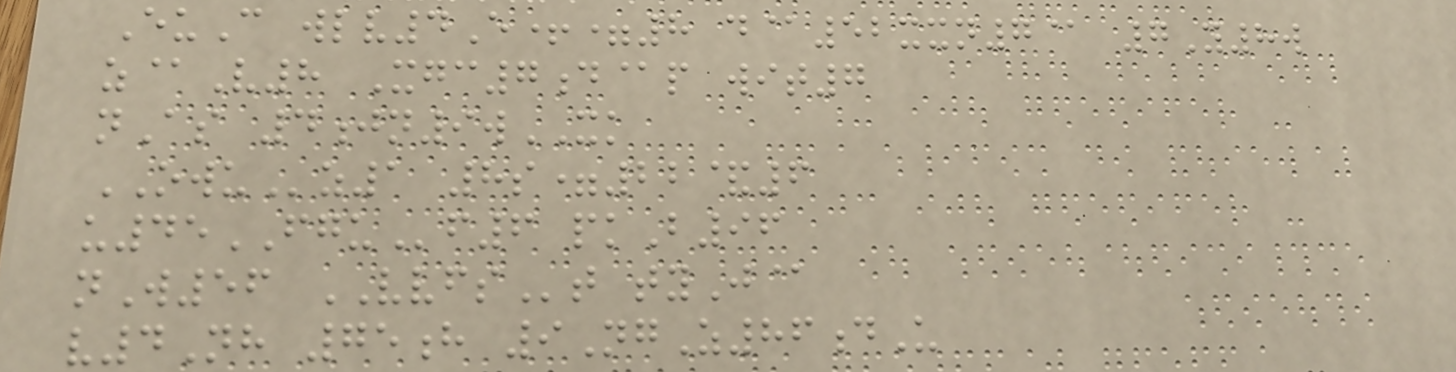EuC wlv4E+=8 d@52xxn7@ 7Y8w
z@V8 Xgc7d@p wit7
nAs 4jn9wXK
OWUz1 8s=22&6
u45FGUf6 pkB96
nW56 VVFSt tyJ@
v4Nh 75h 9NgZ86dU
